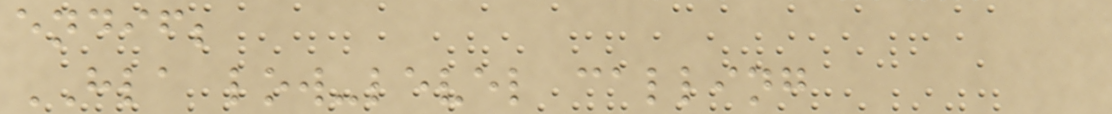endif;
HLA low-level calling
